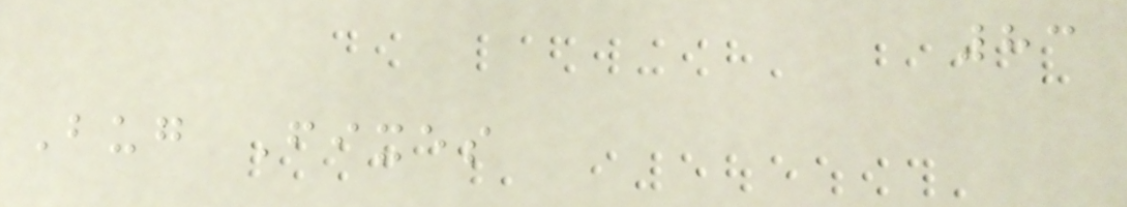83
Bug Fixes
